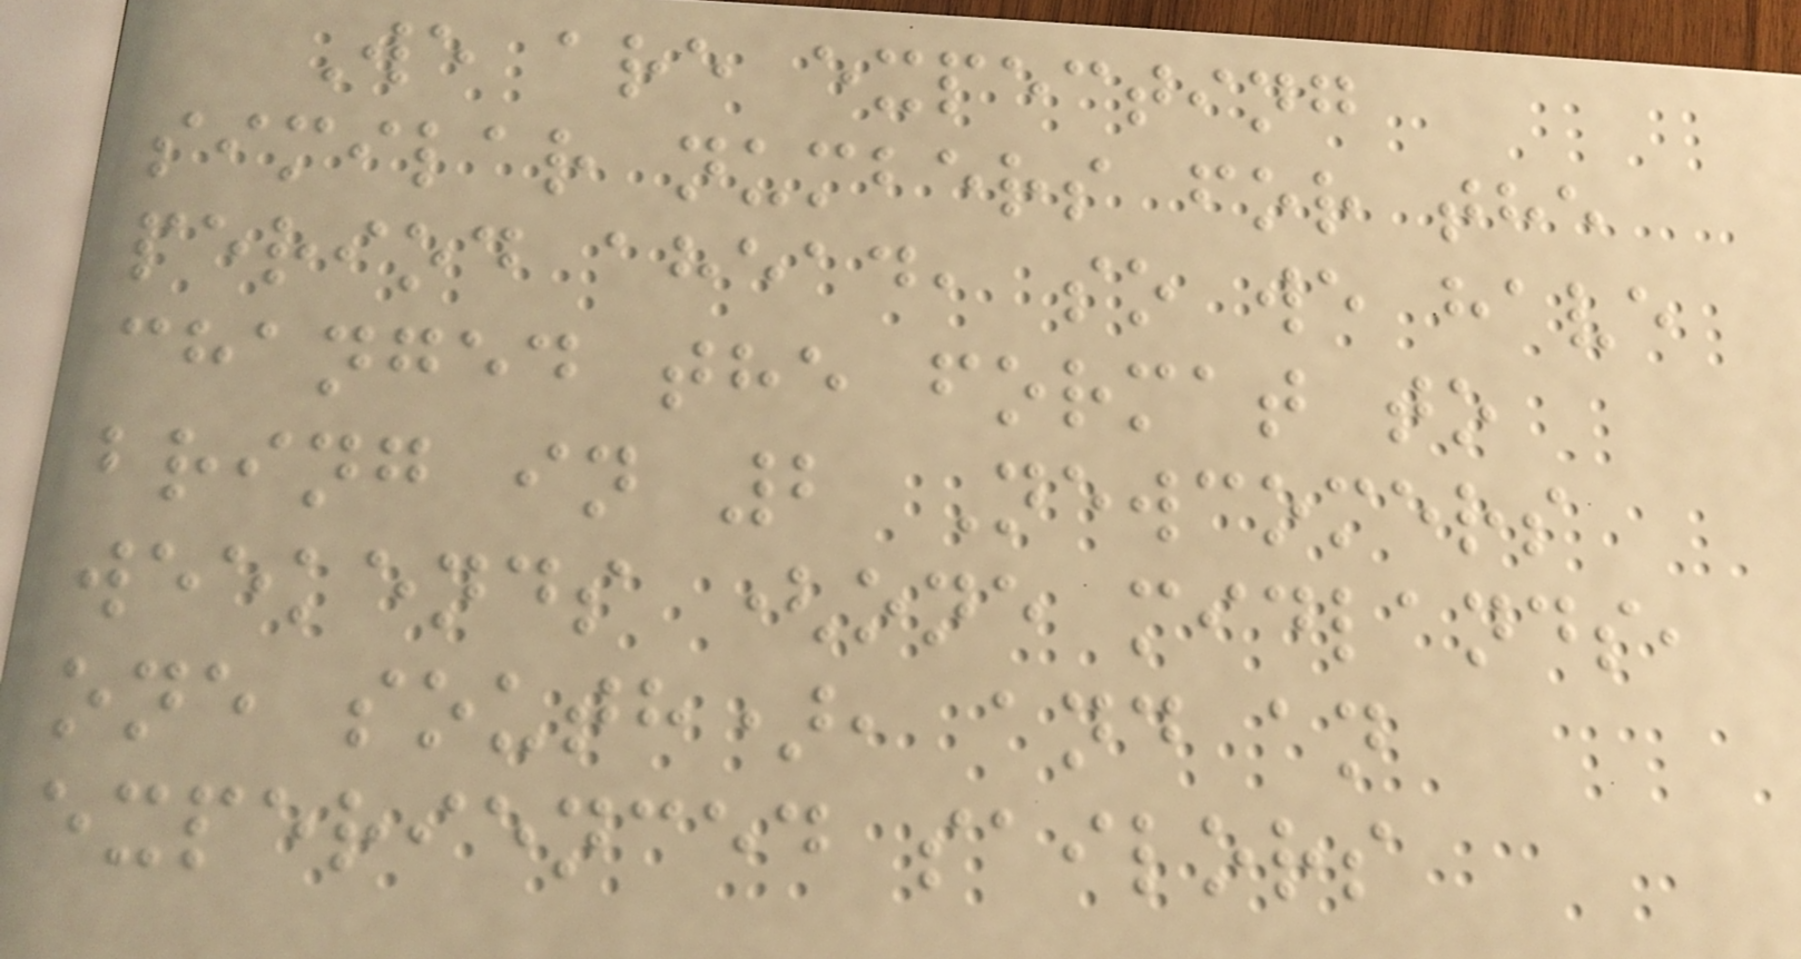We are expecting
similar numbers for the
period ahead, so we have
changed the format to
bring in 2 Newcomers
weekends (one midlands,
one south), and an
experienced sailors
